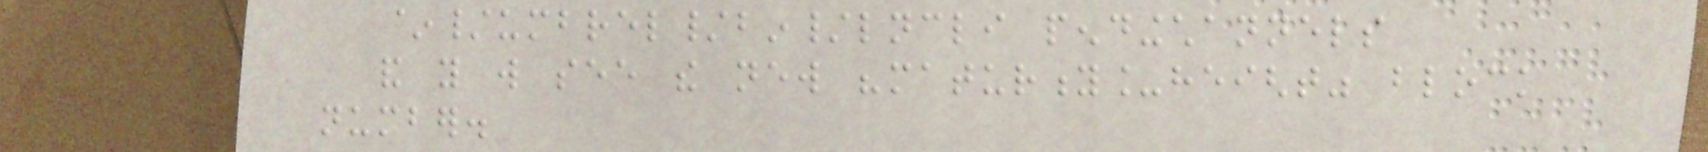~/umbrel/bin/lncli pendingchannels
and you will see the new "maturity_height" block
number.
